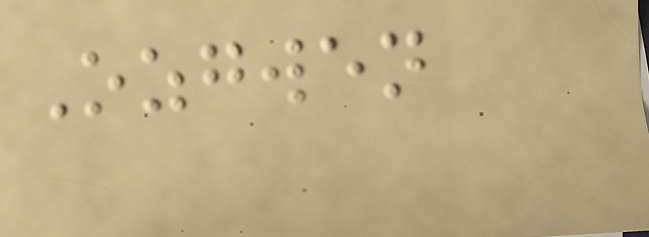Ozgwen
